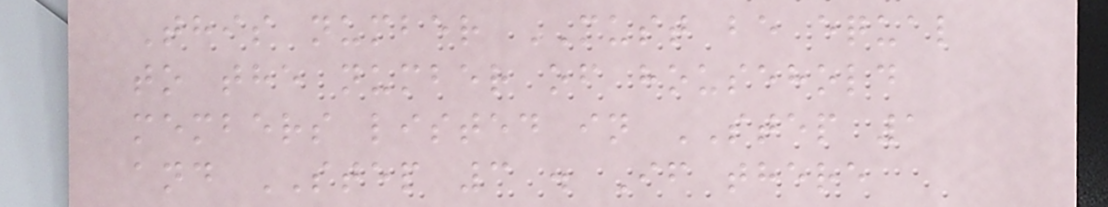This number MUST be equal
to the number of household
members listed in STEP 1
and STEP 3 . If there
